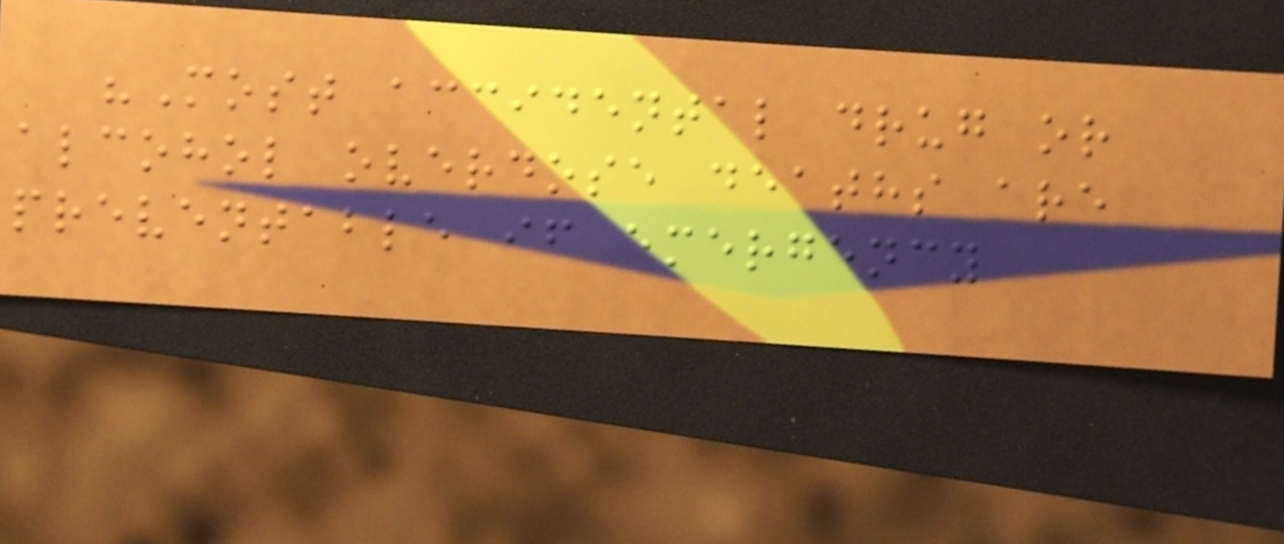"Most accidental drug or
alcohol overdose deaths are
preventable if emergency
